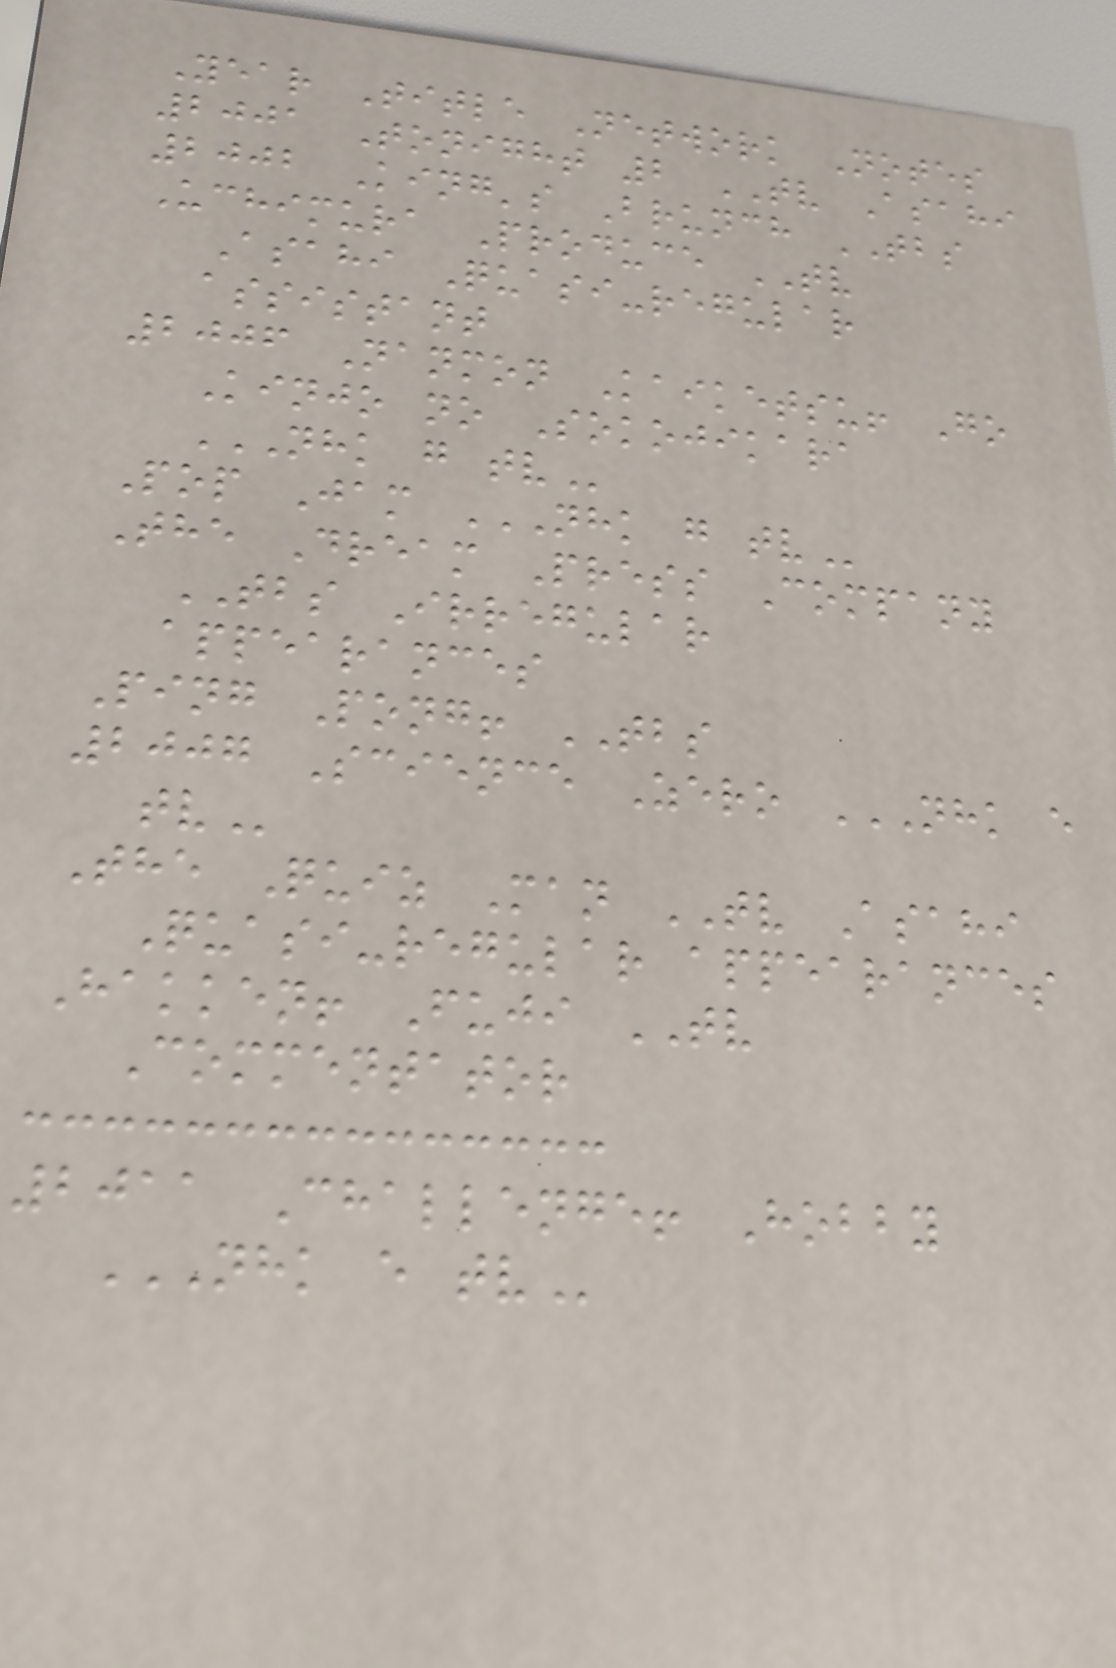Year Title Network Notes
2001 Tonight 2 TV Asahi
2002 King's Brunch TBS
Uchimura Produce TV
Asahi Quasi-regular
assistant
2006 Nanmon Kaiketsu! Go
Kinjo no Sokojikara
NHK G TV
Pop Jam NHK G TV
The Dream Press Company
TBS Irregular
appearances
Ping Pong! TBS
2007 Science Zero NHK E
TV
The Quiz Man TV Asahi
Quasi-regular appearances
Hakken! Fuji TV
Commentator
2011 Challenge! Hobby
NHK E TV
